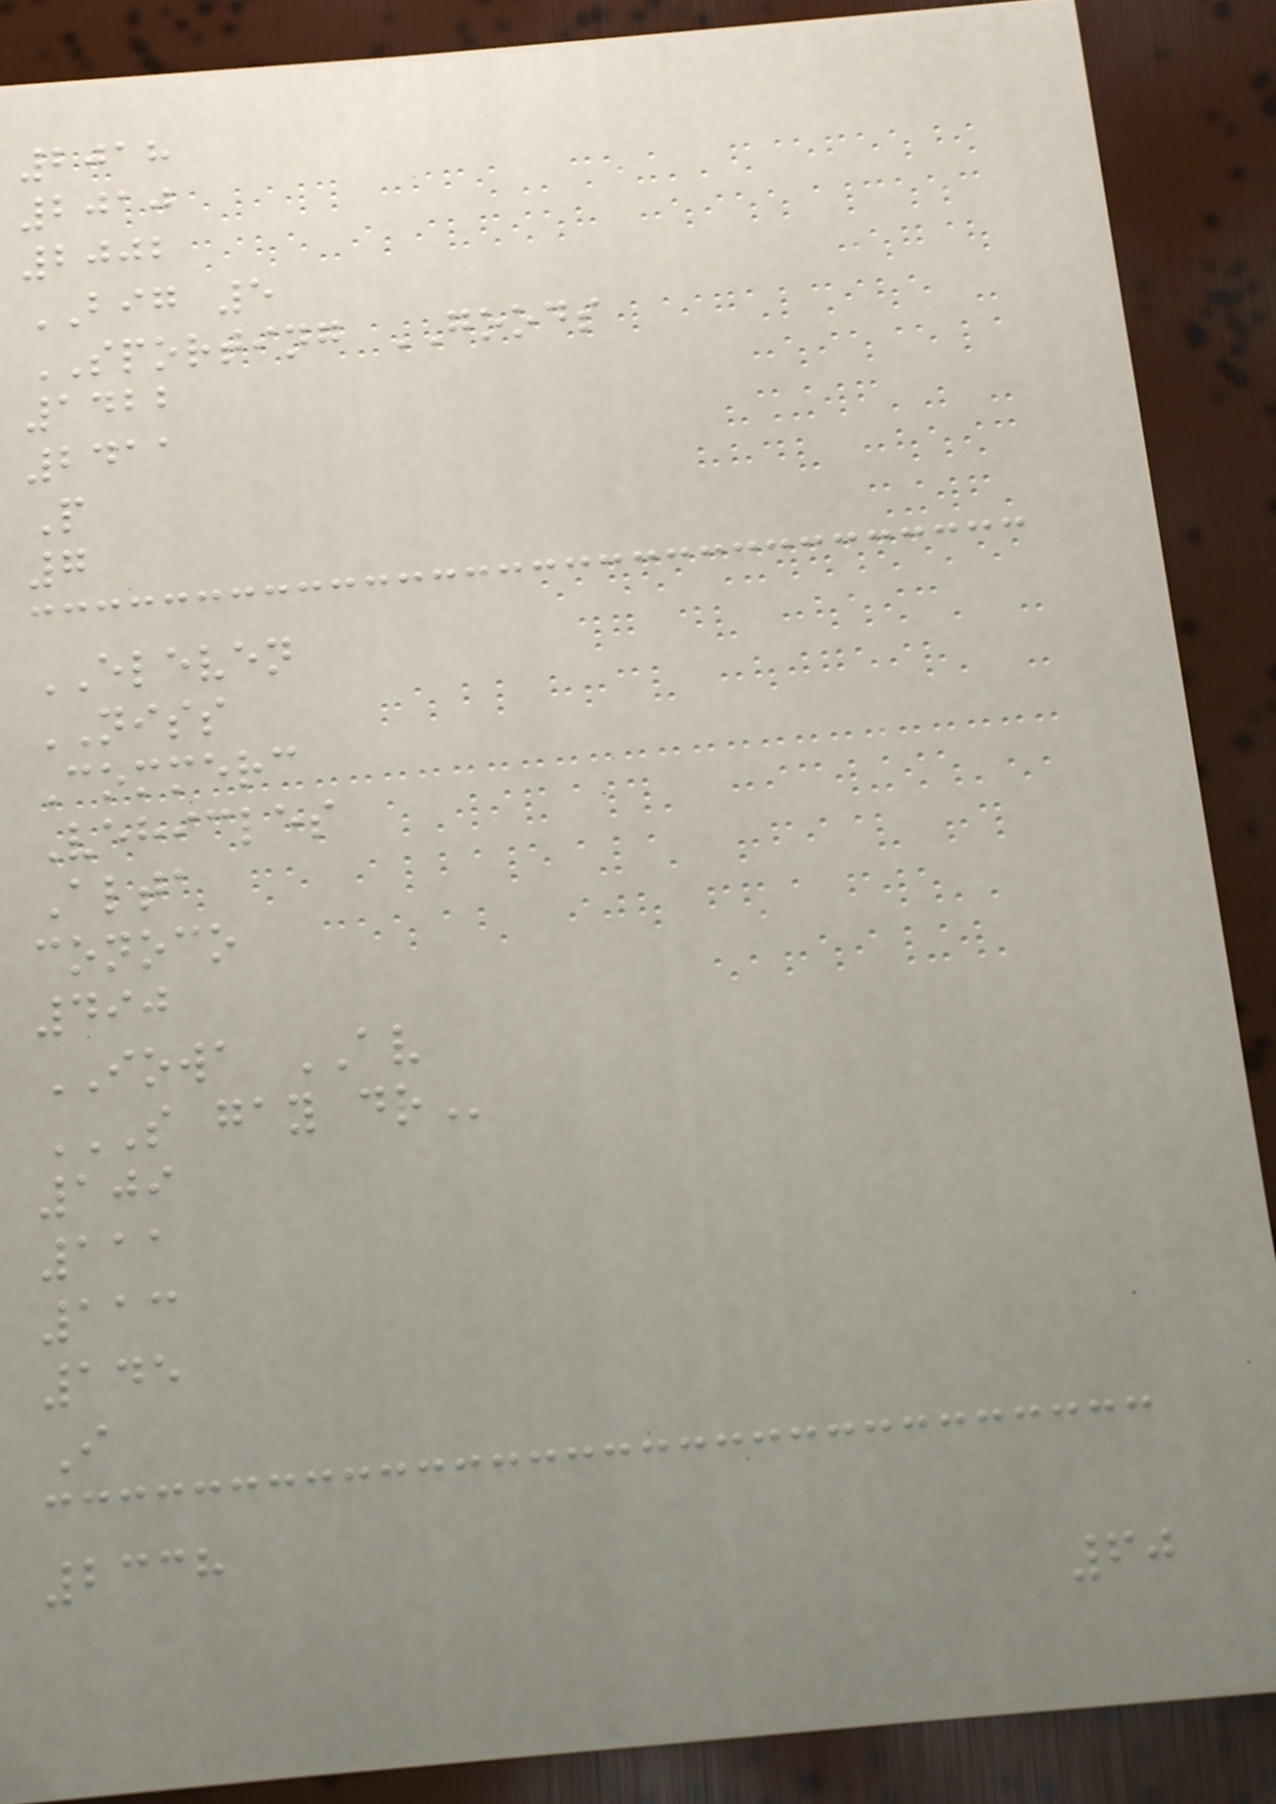2018
2010
2002
BIG 5
SPORTING GOODS
1422
2411
P
7
ELEVEN
NISS
Commerc
Vehicles
Alta
conoco
490
IOWA AV
S GAY DR
109
111
113
145
I
2338
60
